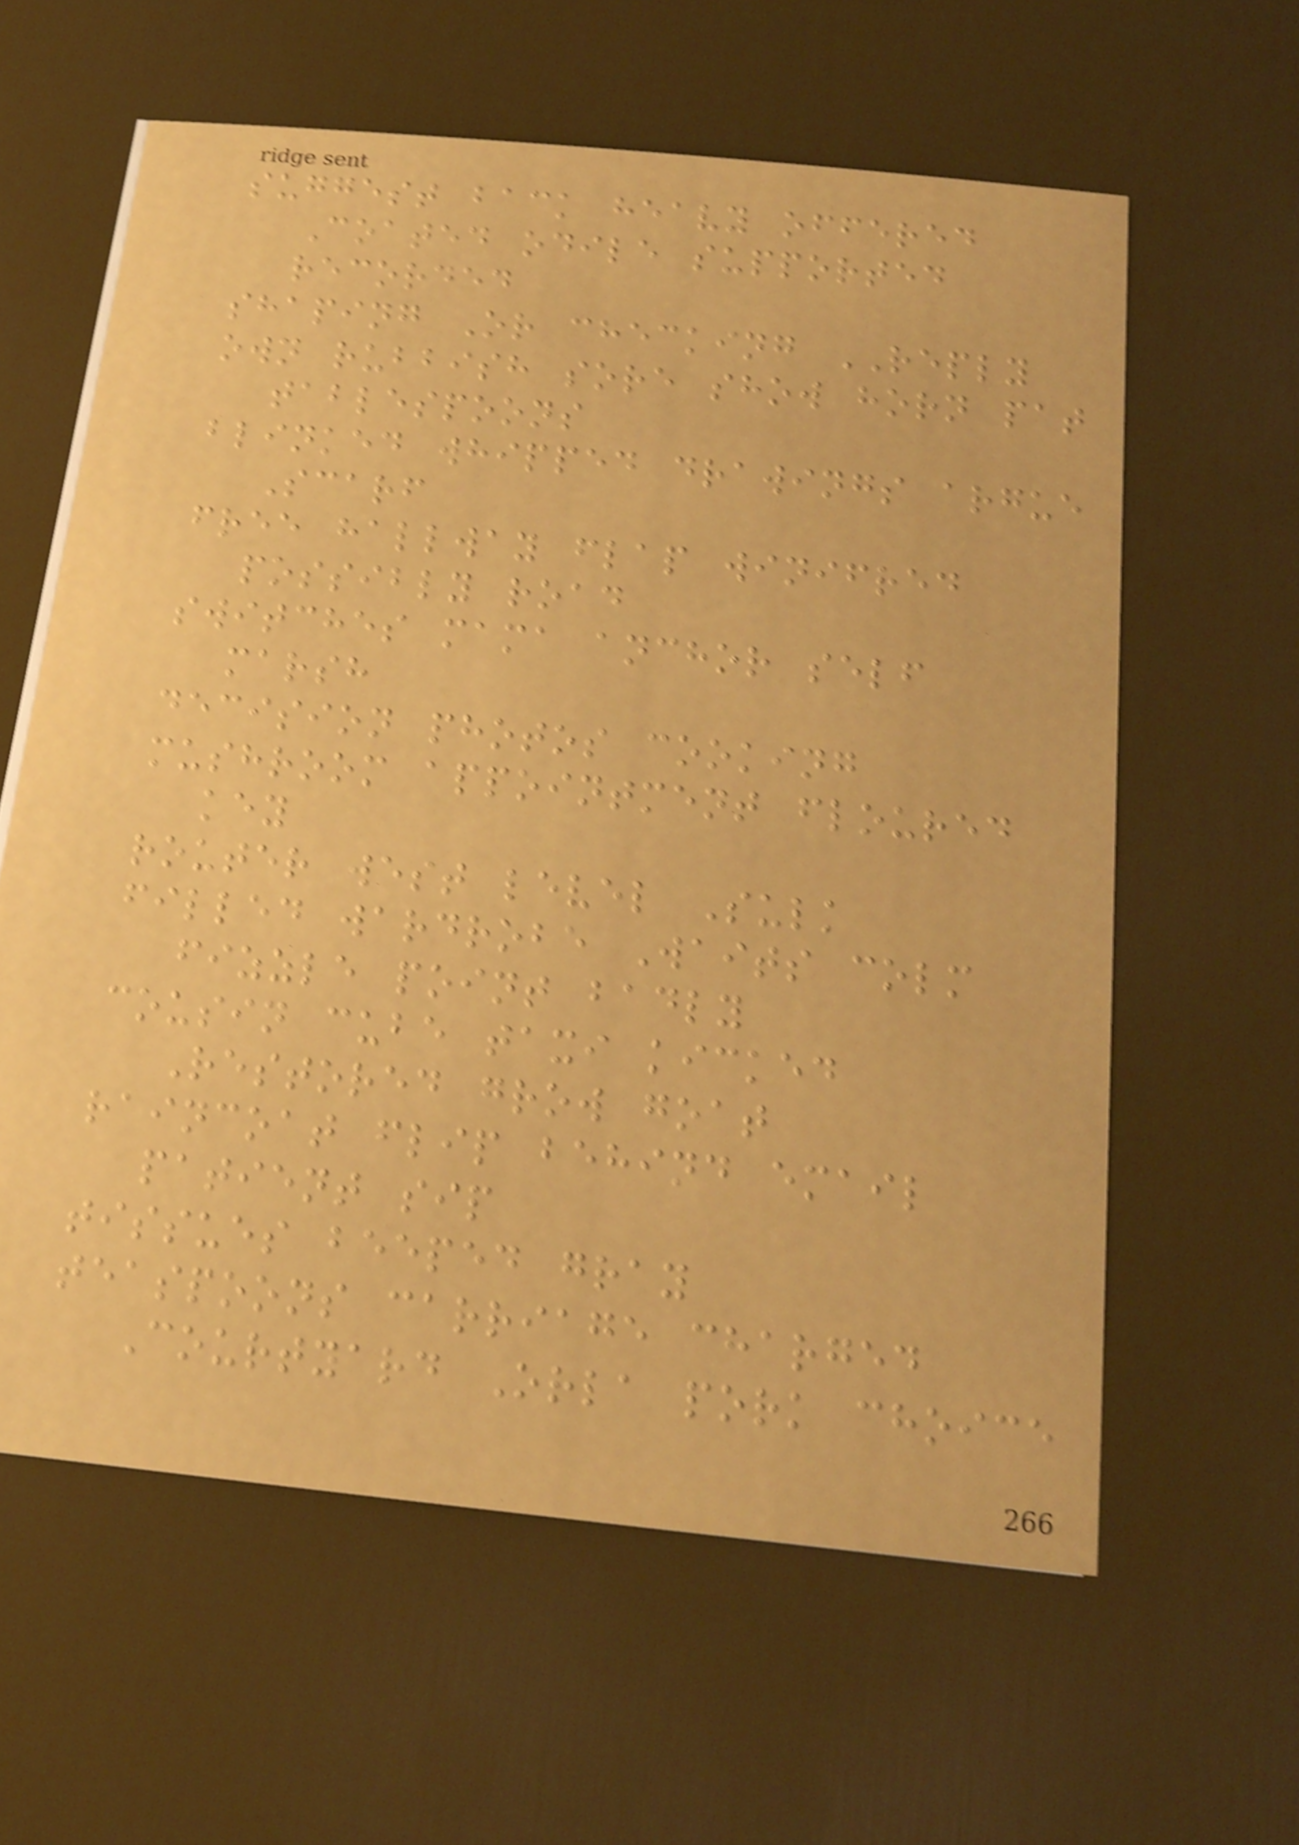suggest back heavy offered
Coated odile supported
recorded
shaping Or checking REPLY
own rubbish sore show horn pat
tablespoons
blinked whipped drawings argue
Scarf
free hallway flap winifred
possibly road
switches mama anchor self
marsh
decision photos cooking
mushroom appointment floured
key
router west level Sulk
filled wardrobe Waits colm
fizzle point badly
cousin cube taxi kicked
Restored grow goat
raincoat flip behind email
patient sip
tissues beeped gray
teaspoons carriage charged
Courtyard Orla pork choice
